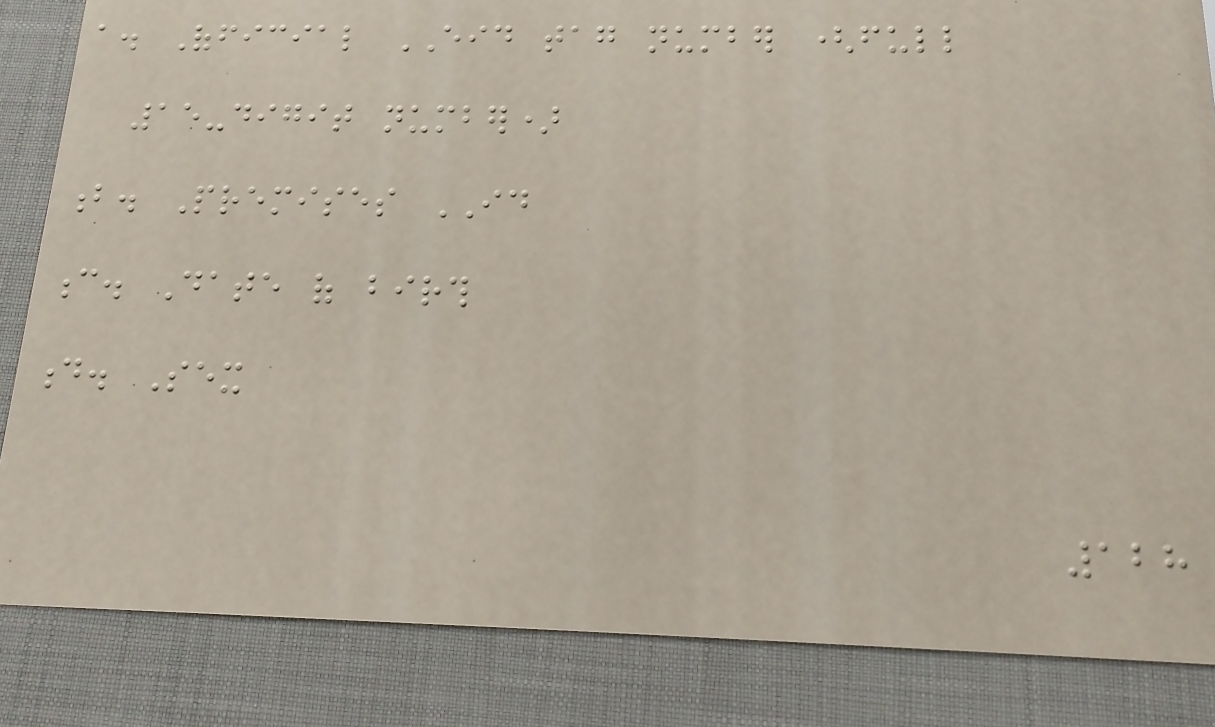a. Official EID tag number (full
15-digit number)
b. Premises ID
c. Date of birth
d. Sex
128
